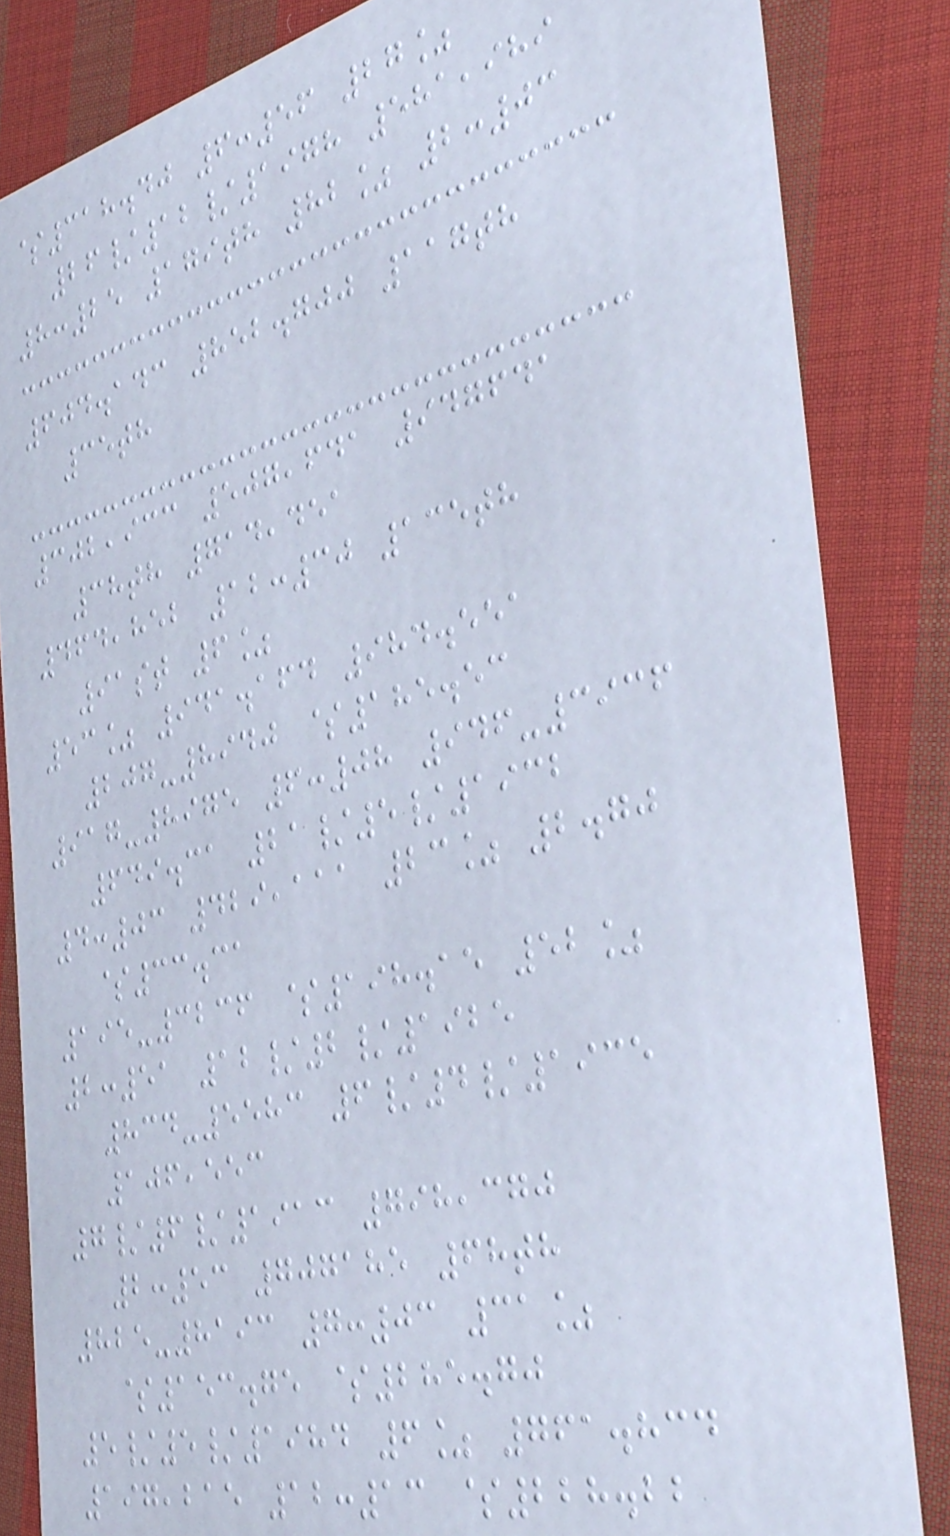$318.40 6:56 27%
26/12/1978 581,989
8:25 179th 82% 2:03
604.143 852.700 117th
35th
302,933 507,641 947641
38th 714,451
464,852 12:30 135th
91st 6%
53% 941.164 984.551
207-8940 $185.53
917-8975 6:08 946-3936
649.31 21/5/1932
4:03 429,111 23% 2.70
$33.31
195-3236 $198.15 52%
2:51 12/2/1925
834-5583 6/4/1935
106,553
7/6/1913 798,370
2:53 707185 68th
825-8193 7:03 31%
$153.75 $285.70
5/5/1984 6% 761.834
197,215 12:13 $228.22
